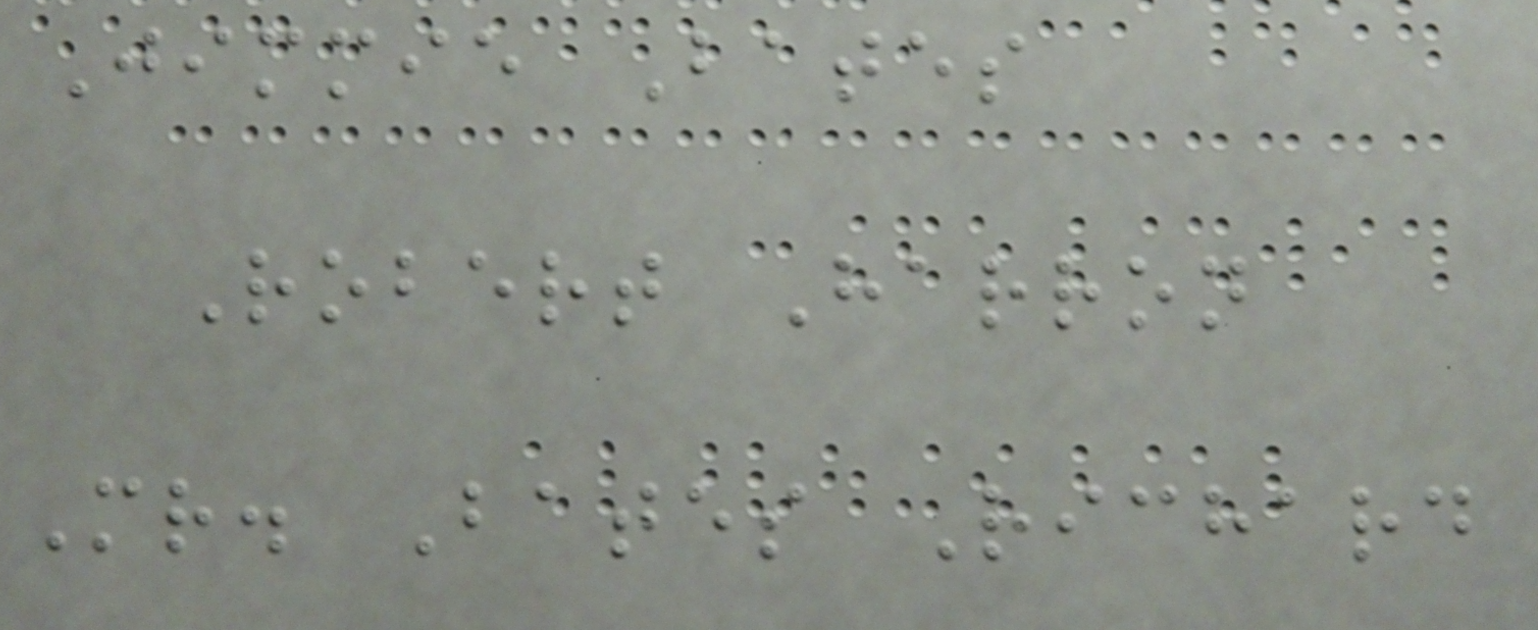Jimmie Bates
Robert Harron
Mr. Bates Richard
